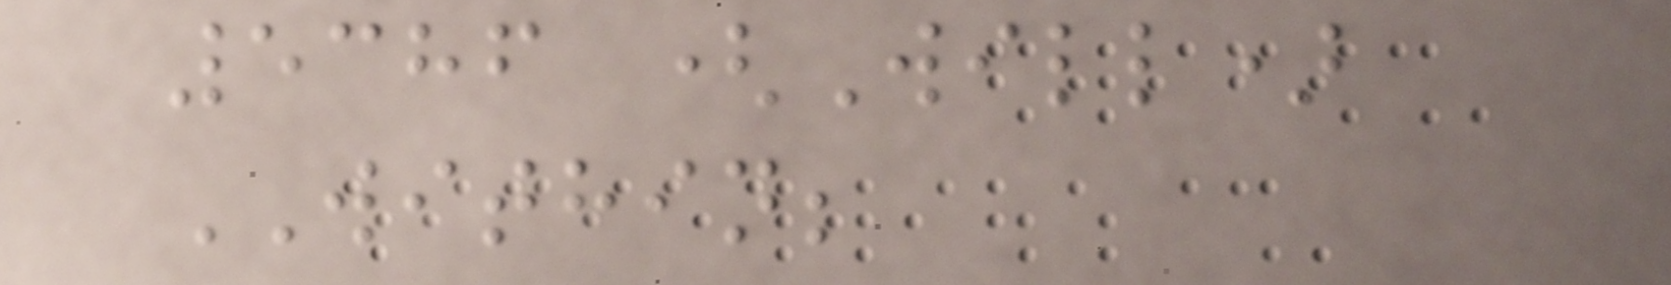5386 (Will)
WITHIN;
